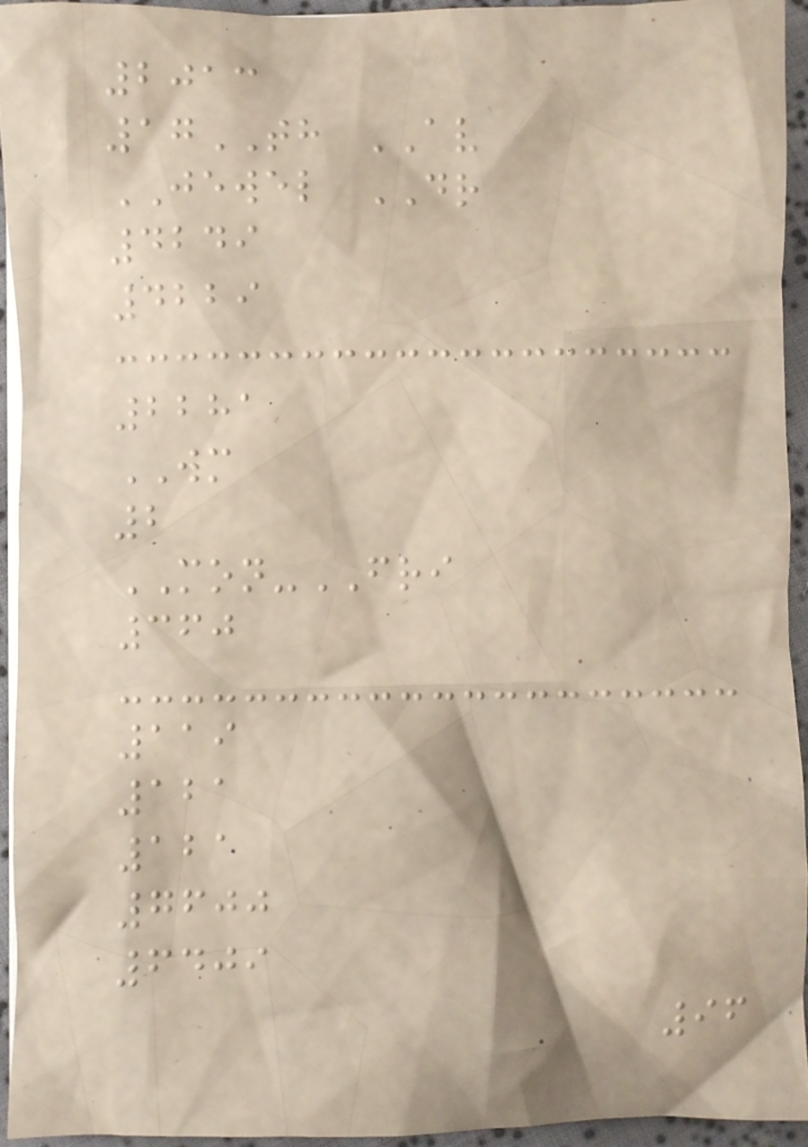2013
17TH AV
JEWEL DR
4249
4229
2281
WM
2
MON-FRI
360
119
121
121
7600
6409
96
